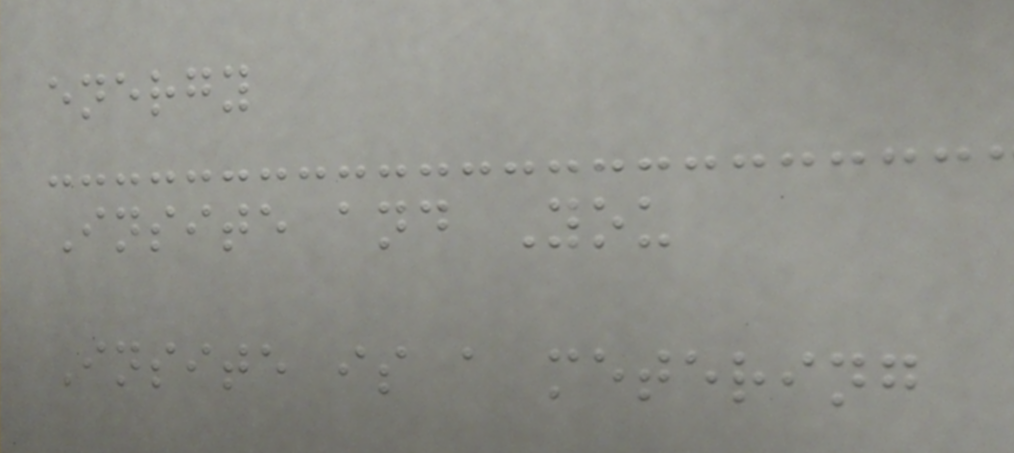energy
Insite and You
Insite is a metering
